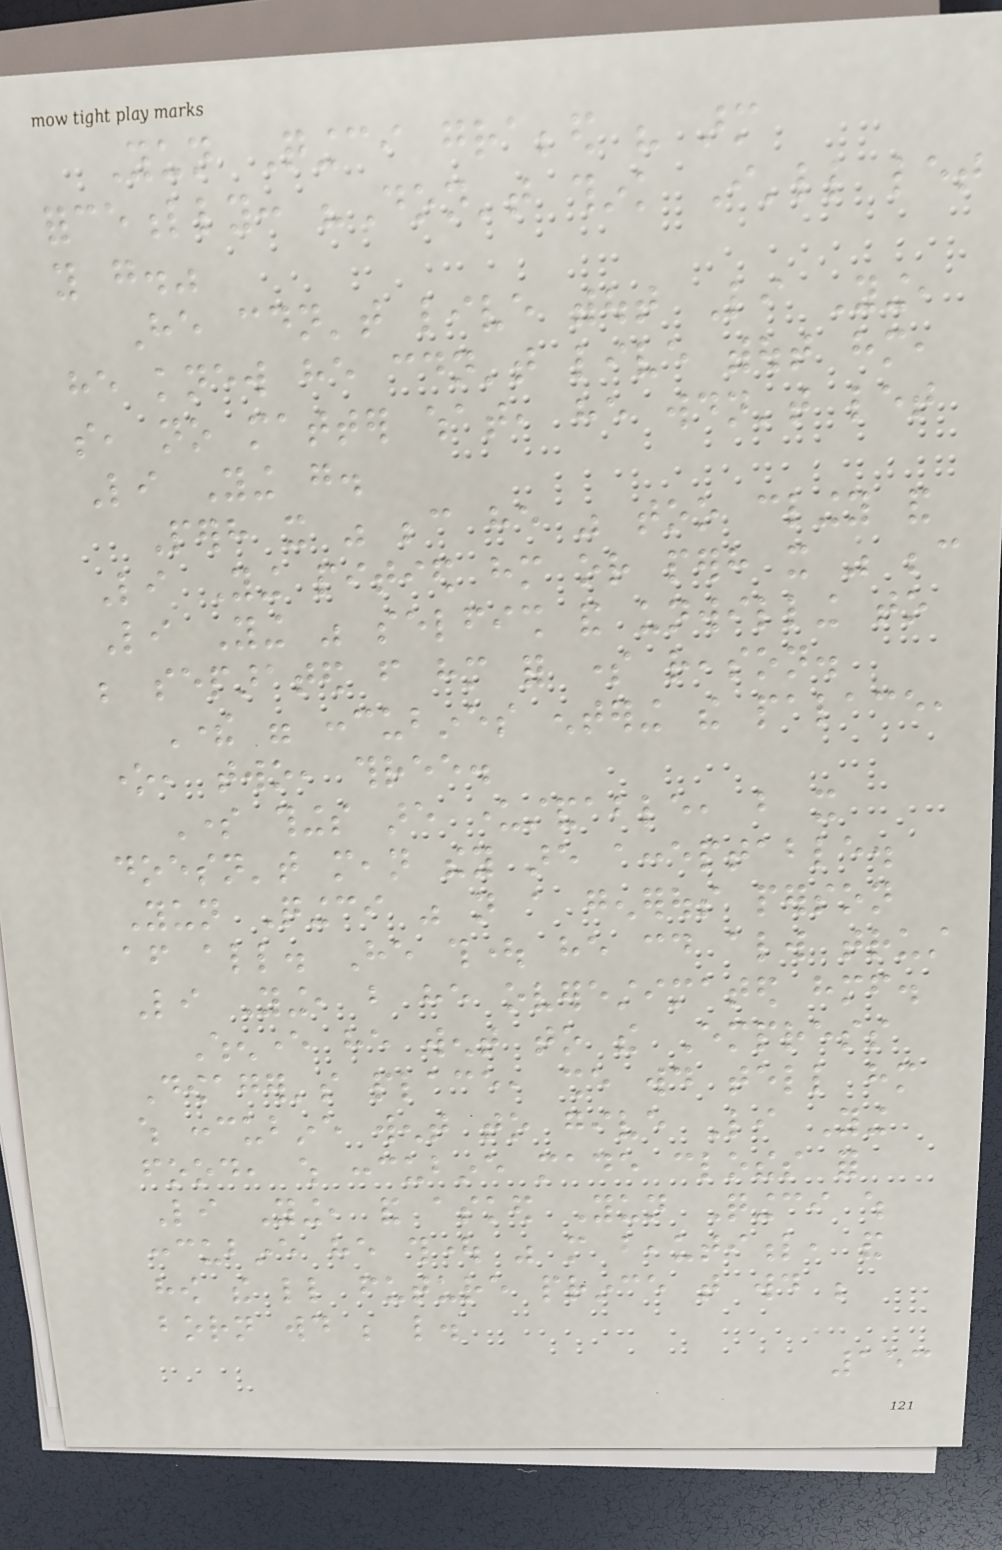Yun Qingci grabbed his arm
forcefully: "Don't think I'll let
you go."
He couldn't live without Li Ying,
he knew he couldn't live without him,
so, no matter what, he wouldn't let
Li Ying go.
Perhaps it was because he was too clingy and
Li Ying pitied him or perhaps it was because
Li Ying was selfish and unwilling to
be separated from him for some reason.
There were concubines entering the palace,
one, two, three.
Some things are understandable, but it
doesn't mean they are acceptable.
Yun Qingci was not a generous person
after all. He thought he could always trust
Li Ying, but he overestimated himself.
Whenever he went to the Empress
Dowager's place, she would tell him
which concubine went to give Li Ying
food, which concubine made clothes for
Li Ying, and asked Yun Qingci which
concubine he thought was more beautiful, and
how the little future prince that would be
born would be like.
153
